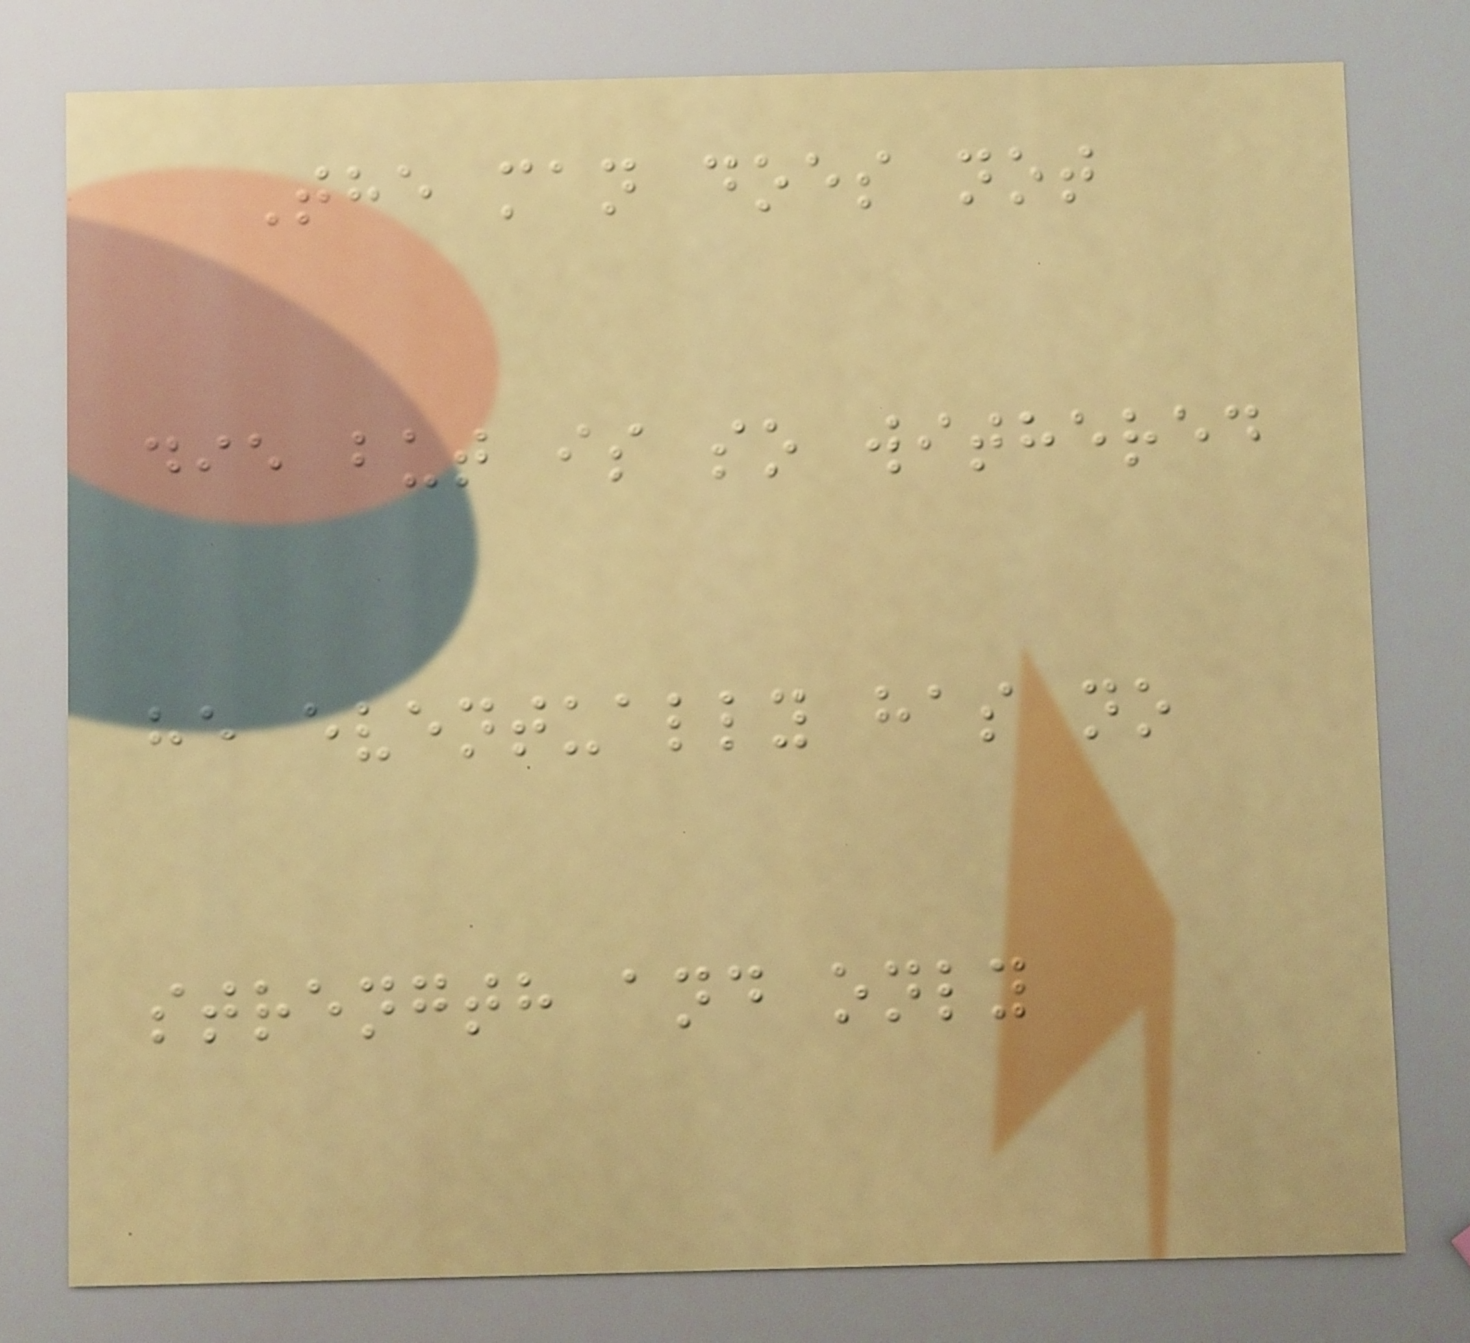The man does not
die but is so withered
he eventually has no
strength and only
